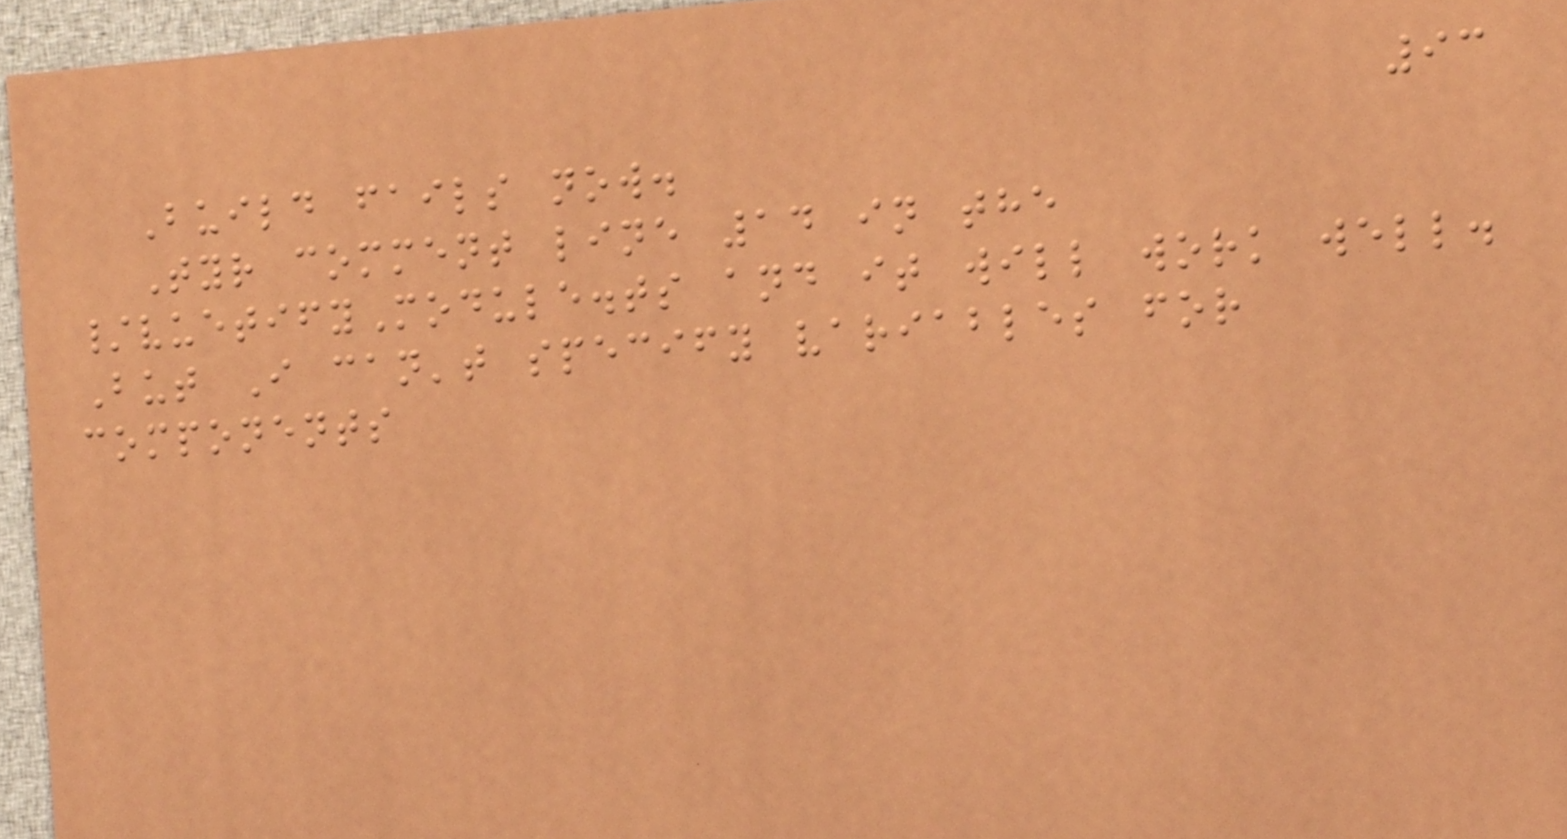93
Build fails now.
Tyr comment line 14 in the
/vuetifyModule.ts and it will work well.
But I can't specify variables for
components
